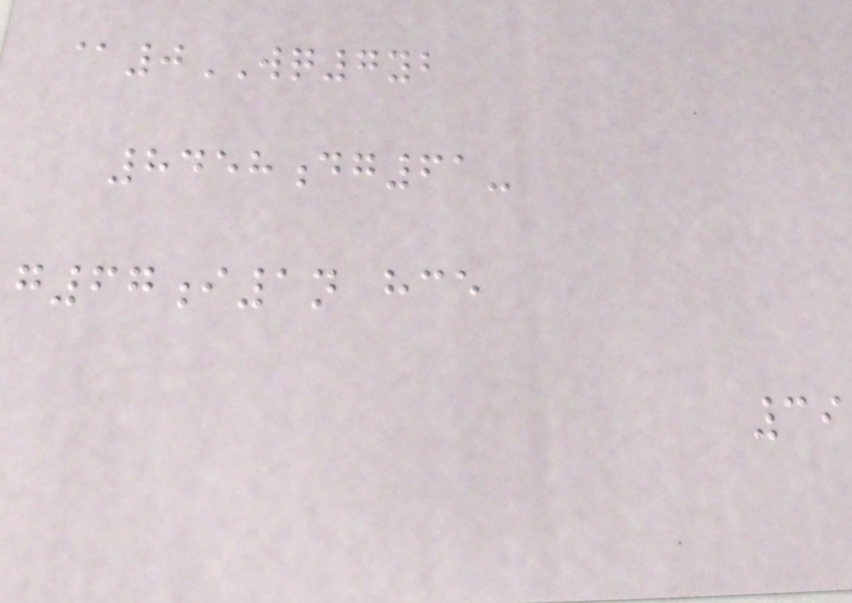@0WQ7yb
8458dg61-
g67i1n hce
39
